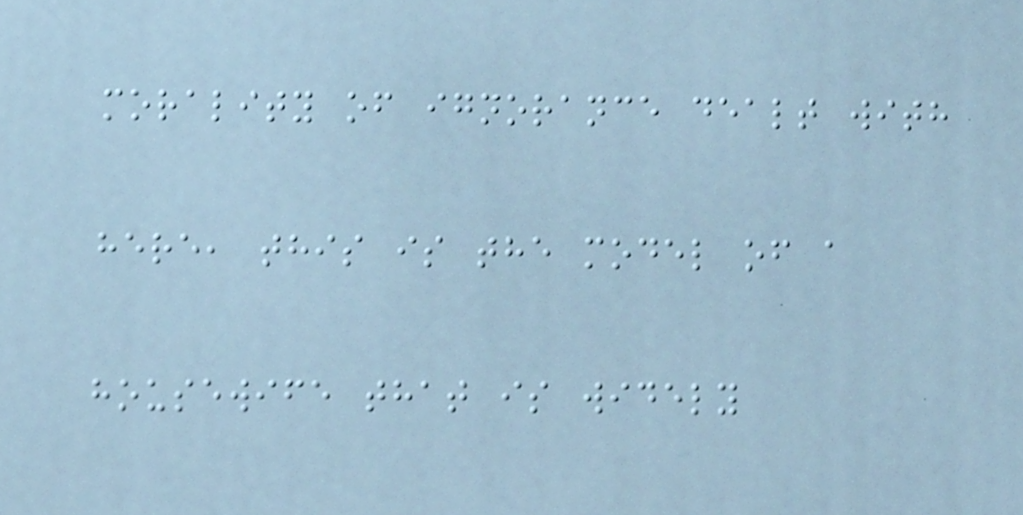morality of ignorance dealt with
here, this is the model of a
housewife that is widely
